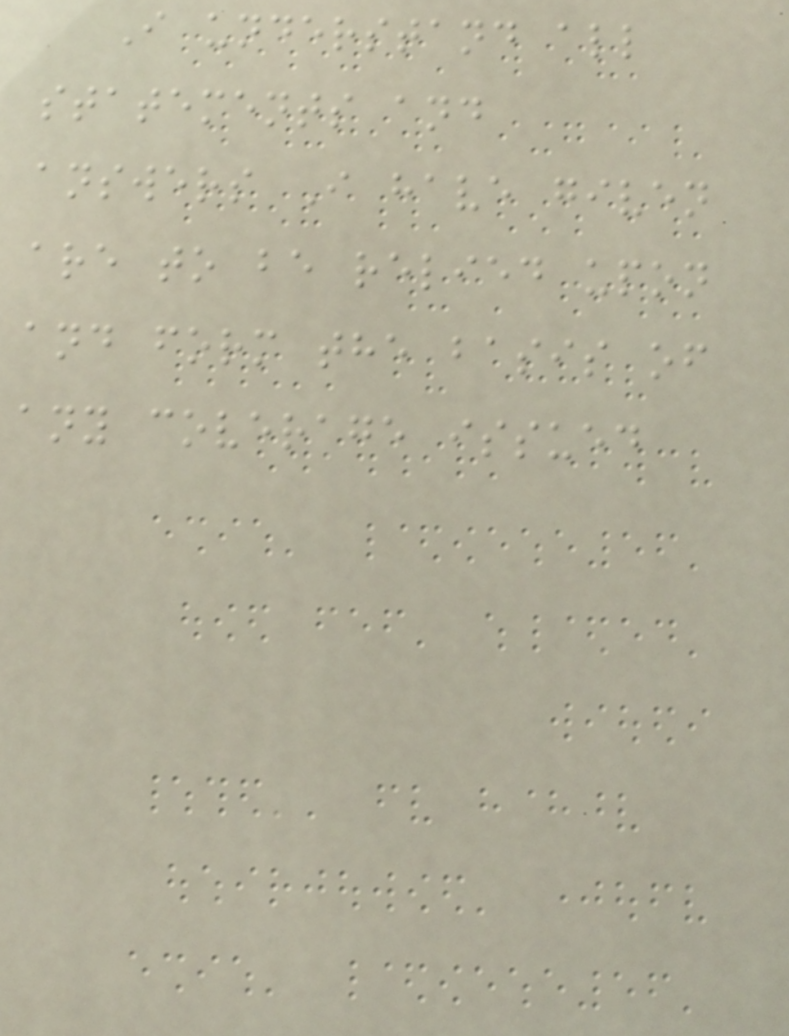I understand all
statements and
answers I have given
are to be relied upon
and form the basis of
any coverage issued
